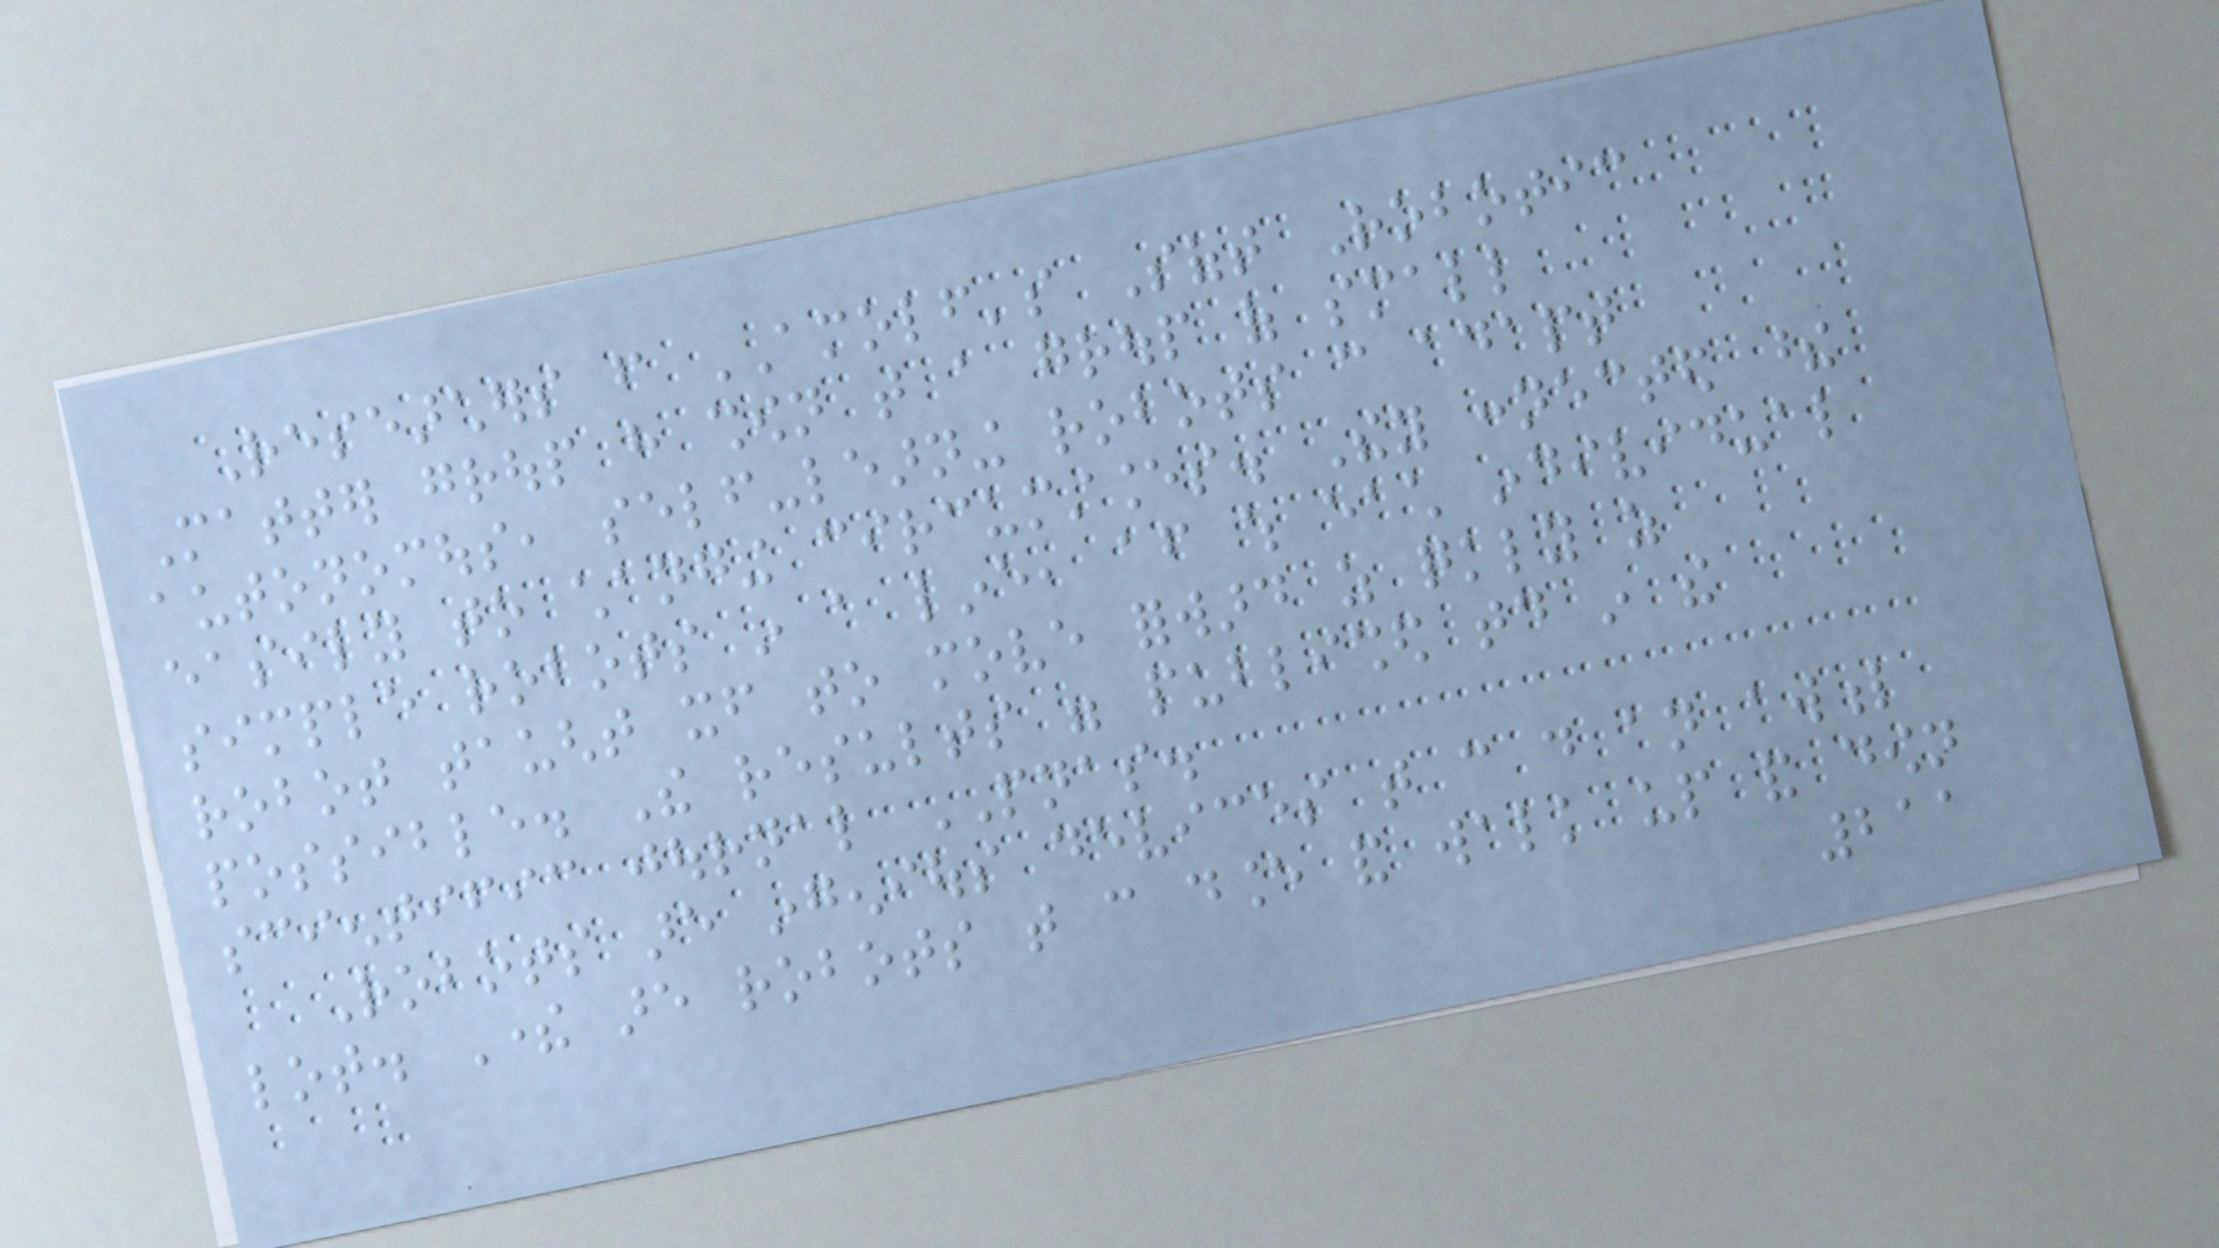Researchers from AMOLF's Soft Robotic
Matter group have shown that a group of small
autonomous, self-learning robots can adapt
easily to changing circumstances. They connected these
simple robots in a line, after which each individual
robot taught itself to move forward as quickly as
possible. The results were published today in the
scientific journal PNAS.
Robots are ingenious devices that can do an awful
lot. There are robots that can dance and walk up and down
211
